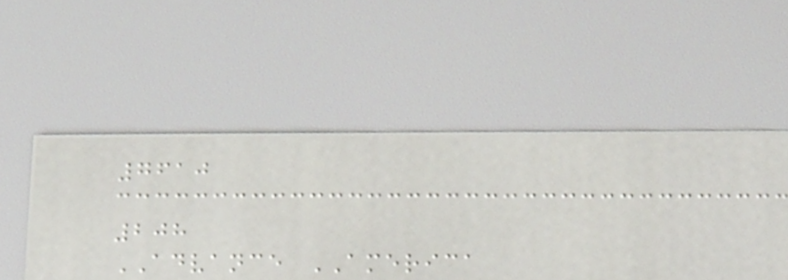7610
208
ADVANCE AMERICA
